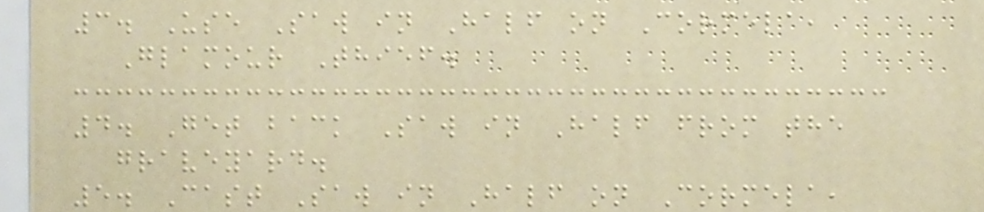3. Use Saw in Half on Cormela,
Glamour Thief.
4. Get back Saw in Half from the
graveyard.
5. Cast Saw in Half on Cormela,
